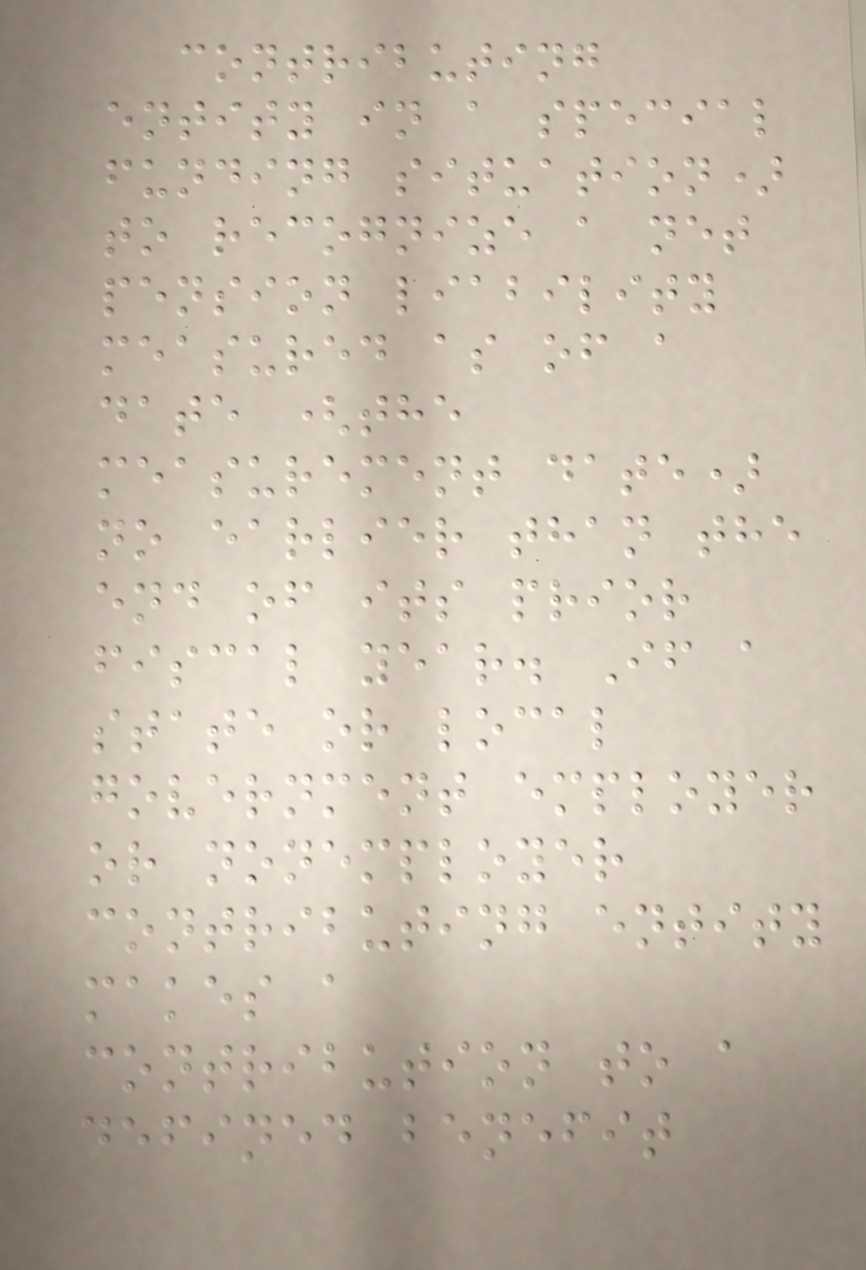contributing
entity in a special
funding situation)
to recognize a net
pension liability
measured as of a
date (the
measurement date)
no earlier than the
end of its prior
fiscal year. If a
state or local
government employer
or nonemployer
contributing entity
makes a
contribution to a
defined benefit
